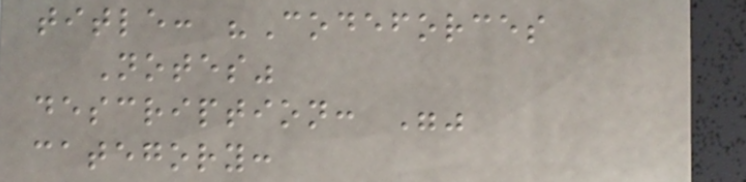title: "Codeforces
Notes"
description: ""
category:
